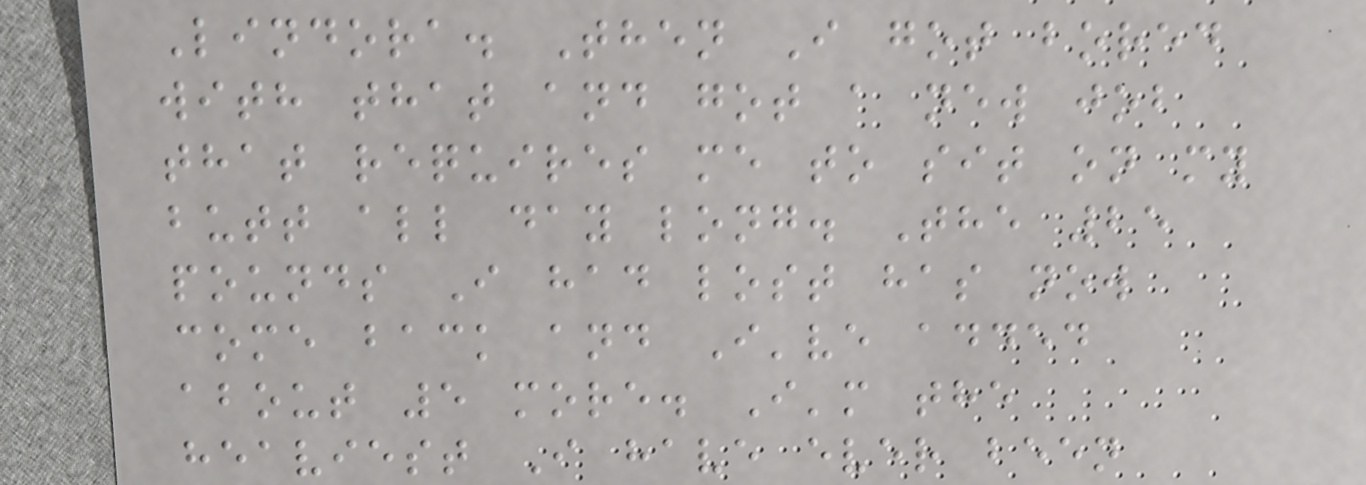Lindora. Then I got bored
with that and got a new job
that requires me to sit on my
butt all day long. The 25
pounds I had lost has now
come back and I've added
about 5 more. I'm the
heaviest I have ever been
